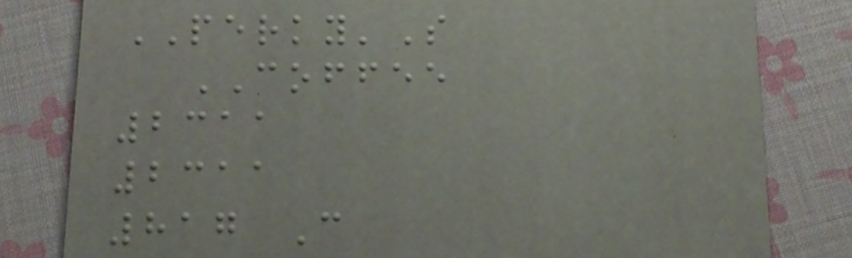PERKY'S
COFFEE
2311
2311
817 C
